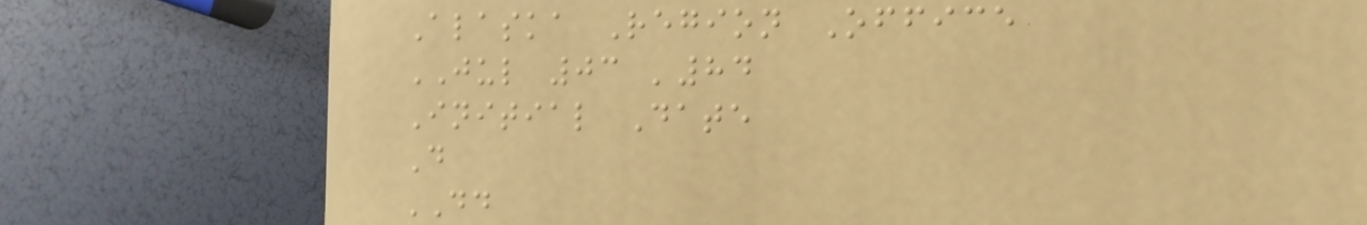Alaska Region Office
JUL 03 '84
Initial Date
D
DD
